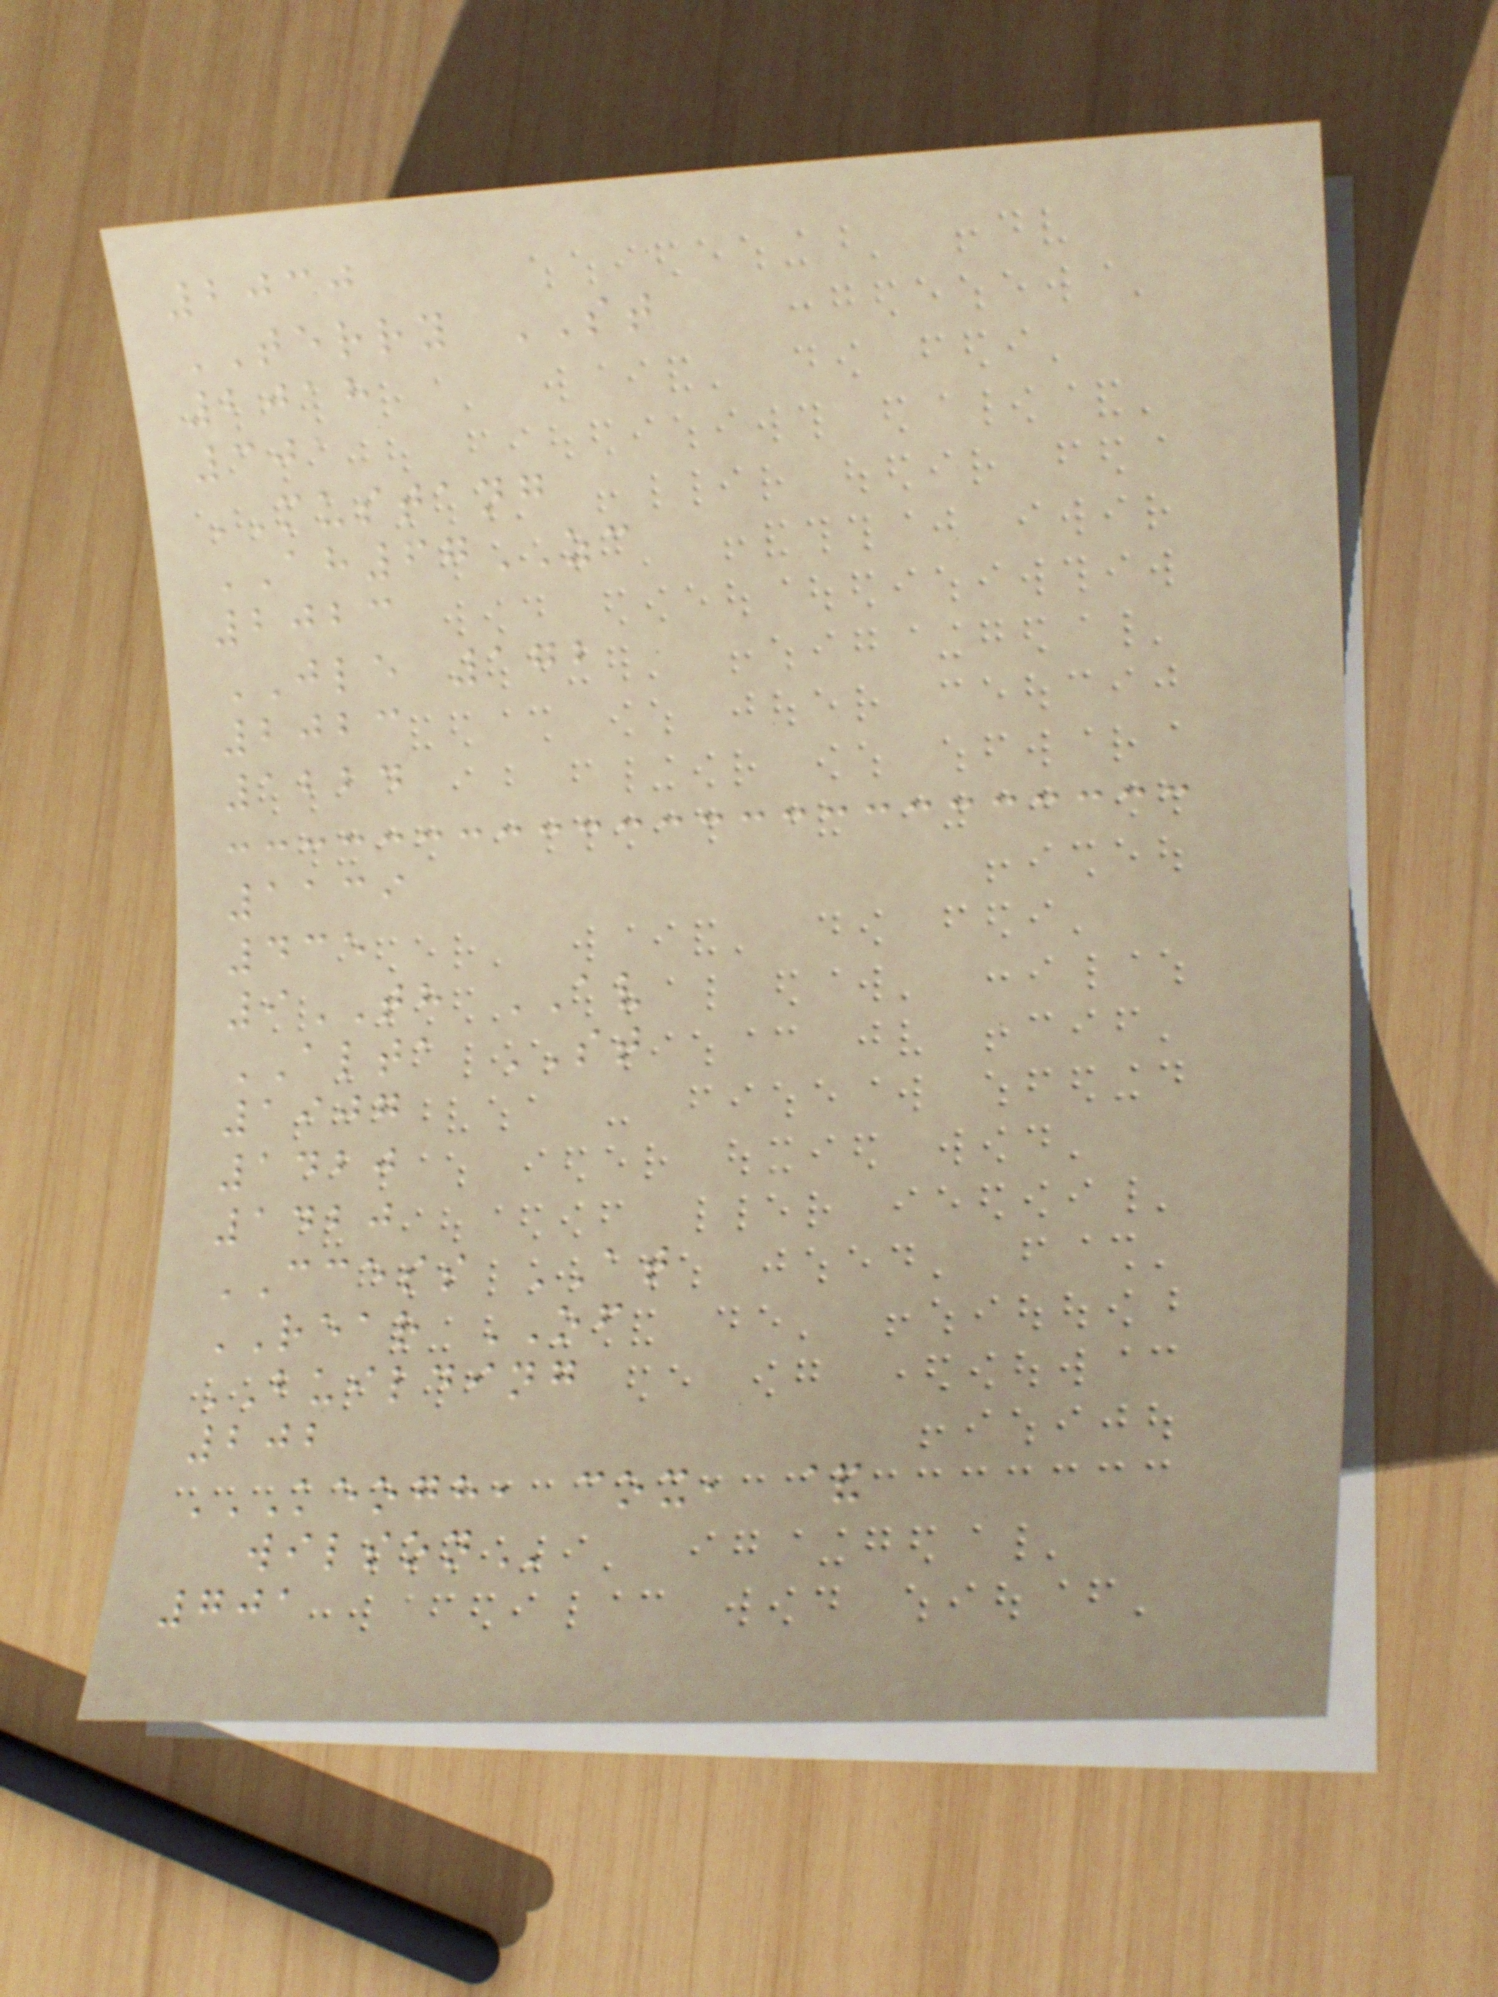2030
TERRY ST
2018
301
MUSTANG
AH67ZC
2023
JLE 172
2023
1224
1139
435
9TH AV
ALTA ST
1907
1420
1420
CCESS AT
REAR OF
BUILDING
202
KEOGH, COX, &
WILSON
701
